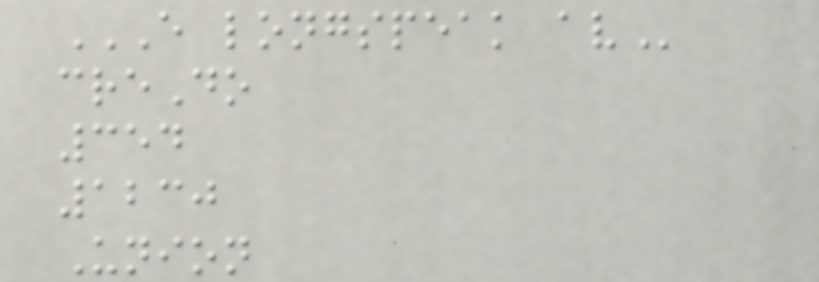E LONGSPEAK AV
creDo
354
1230
Union
